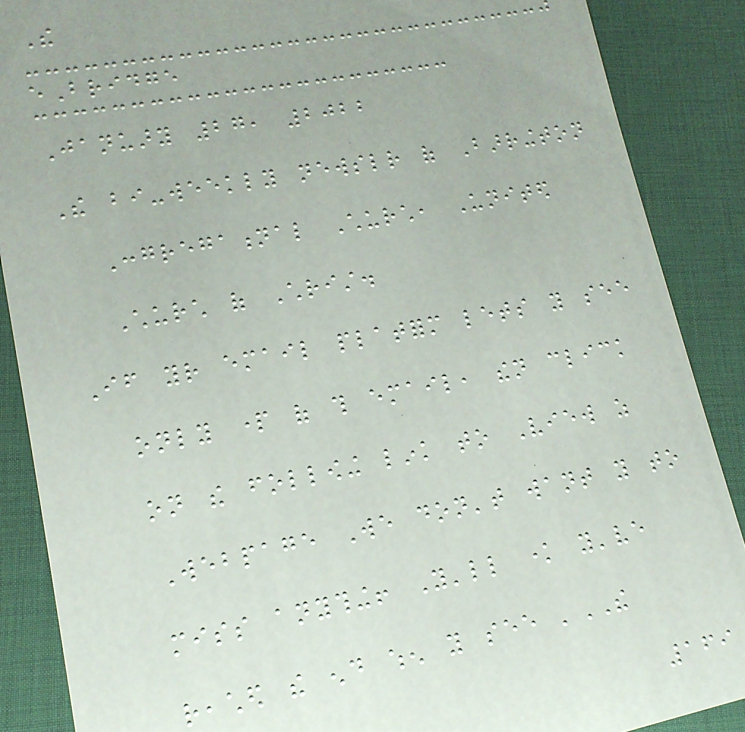The
eBridge
January 27, 2022
The bi-weekly newsletter of Barrington
Congregational Church, United
Church of Christ.
If your email platform lets you see
only part of this email, then click
on the following link to View as
Webpage We don't want you to
miss anything! You'll know you've
reached the end when you see 'THE
169
